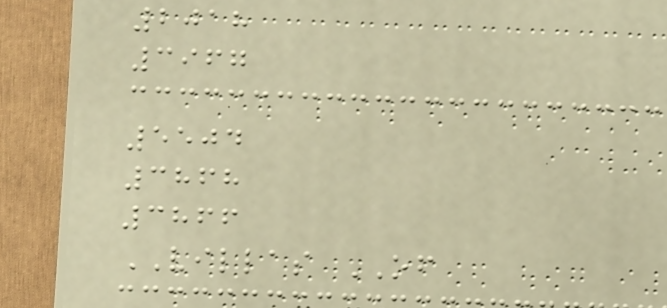2018
3967
5504
3868
3866
VILLAS OF
